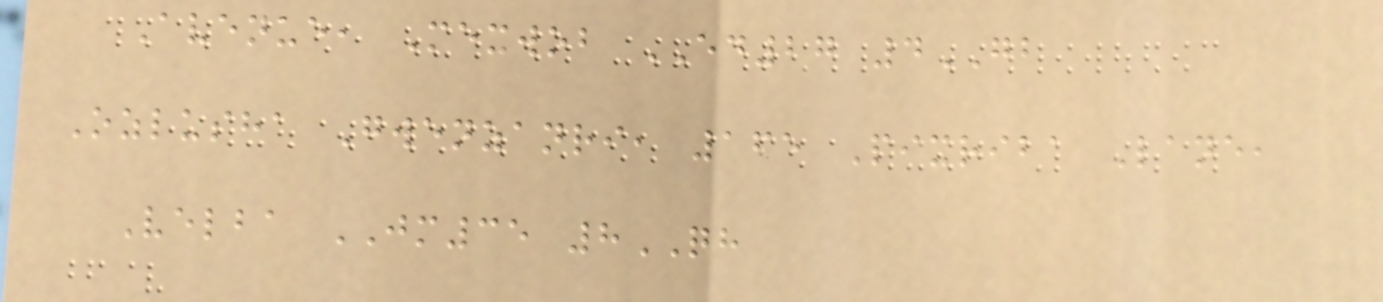Avenue, Mexwob ED27 4GB
Ozlusha Gwenzanri, 165 Pixriba Lane,
Velba JM35 8QH
